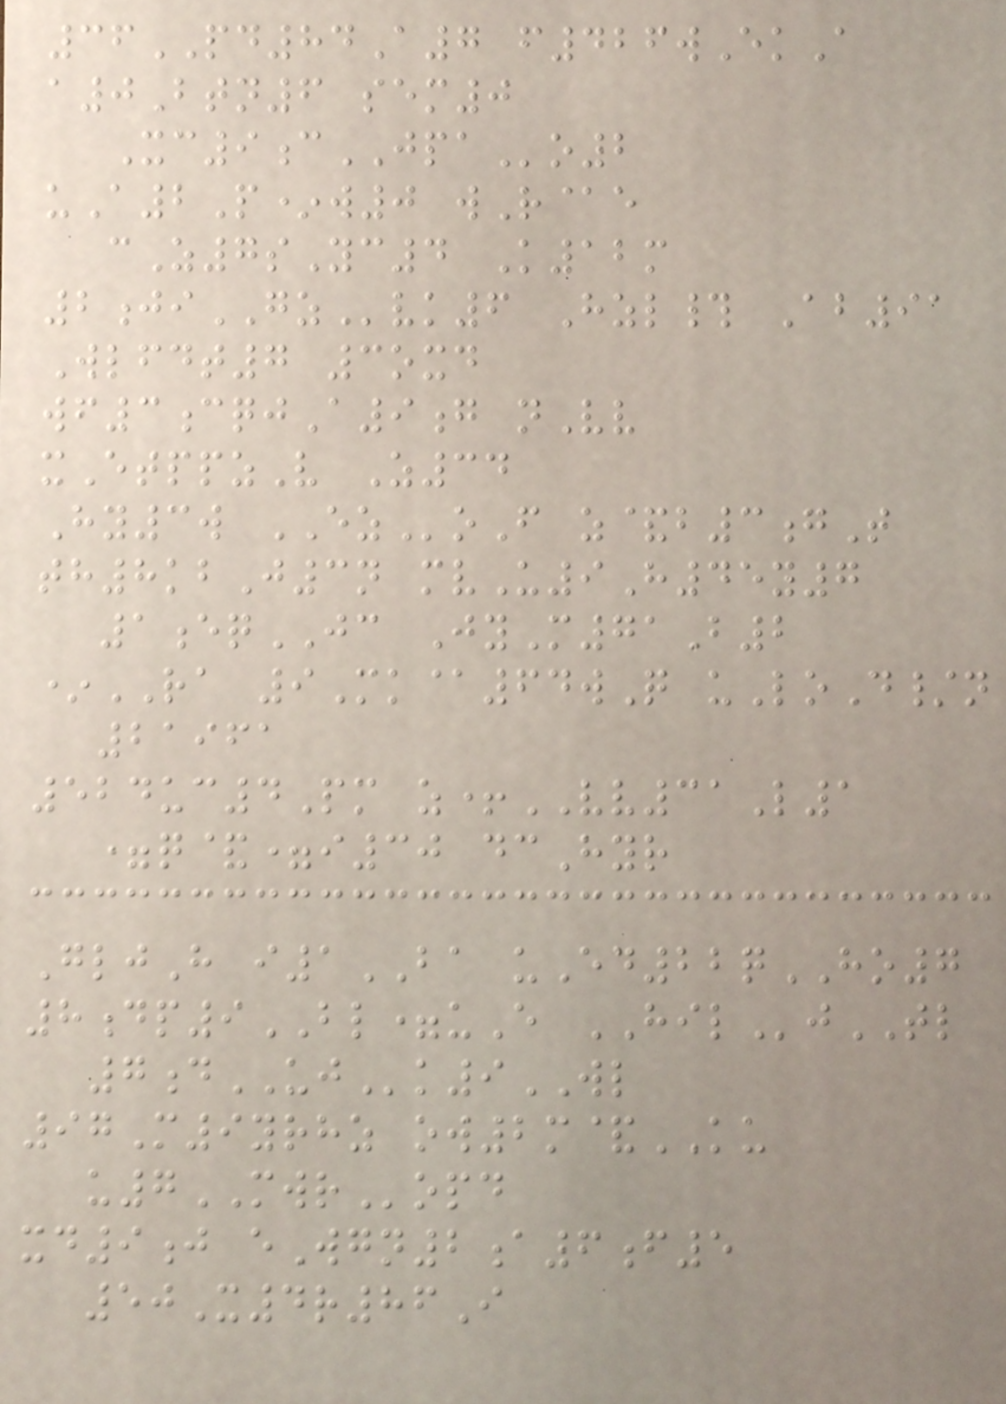36PD84A7 f426wEkA
a0Btn6 sem0
Xc9cJPAo2
uA2P*w0 wR@e
cZ7sYc4 K12m
2jiGZvk6 Hzl# Ab91
Wlfdt7 3oxd
wf3cqjA9g nVv
xEtppzV Z34
Hy3w EZoF z&b3gT
th8kbJ3n mvU9H45y7
1eqJC JyM71B2
*RA 9Mk@64wQ uLoD/n
21961
524uc4Pm z+VV31L1
=q&=i30 dcHyr
GljH i1BA uEd22qHO7
8dp9BL=uE HILjTL
7dUJk9WL
97M9yrhz ow2m&KU
u7MWRopd
xd9j eWgn2a6f5
50X4r86I
